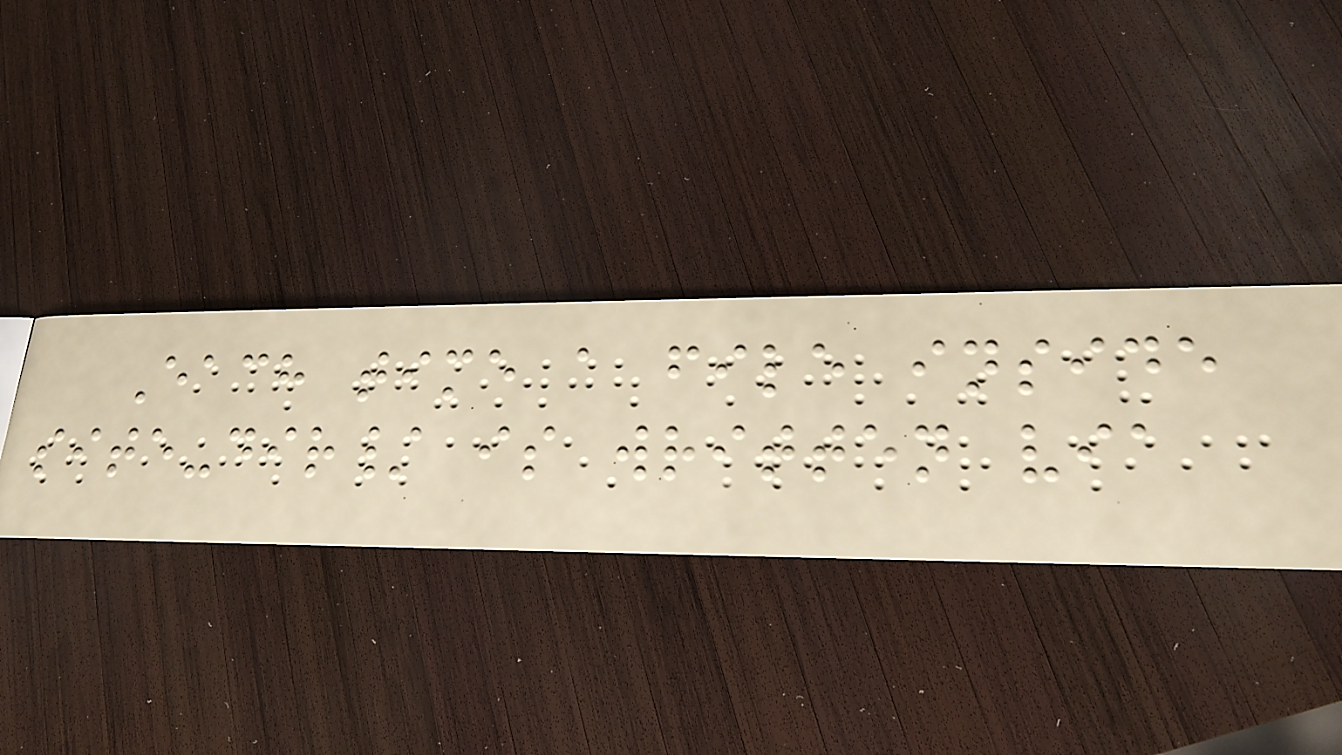Each time a file inside
site-dir/ is written via
